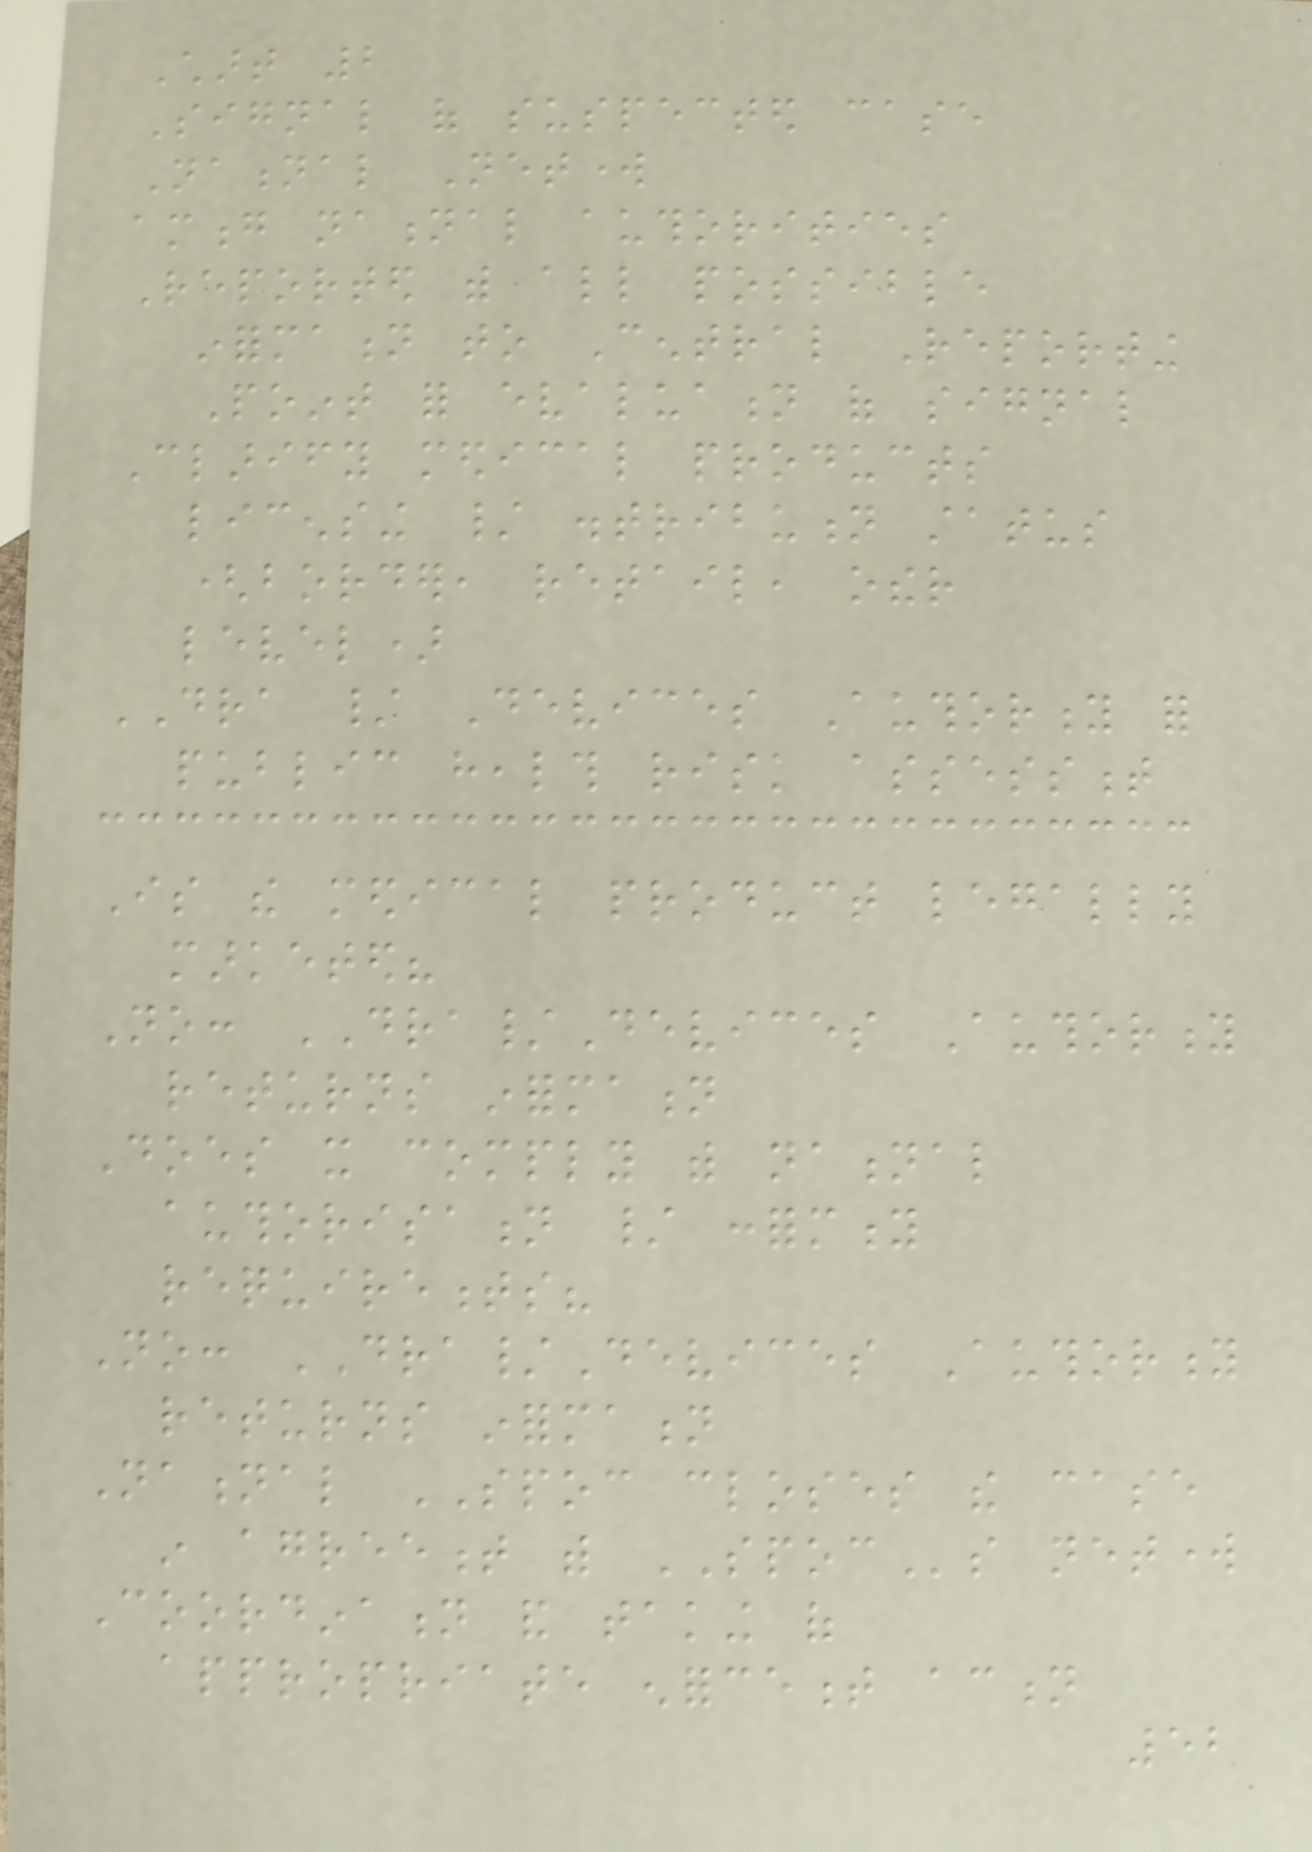Chart 2
Signal of suspected case
National Network
among national authorities
Reported with all possible
information to Central Reporting
Point for evaluation of signal
Clarify medical products
licensing / distribution status
(border, retail, other
level)
DRA / Devices Authority for
public health risk assessment
Is the medical product legally
marketed?
No: DRA/Devices Authority
returns information
Does it comply with national
authorisation / conformity
requirements?
No: DRA/Devices Authority
returns information
National SPOC closes the case
in agreement with SPOCs network
Coordination and taking of
appropriate enforcement action
52
